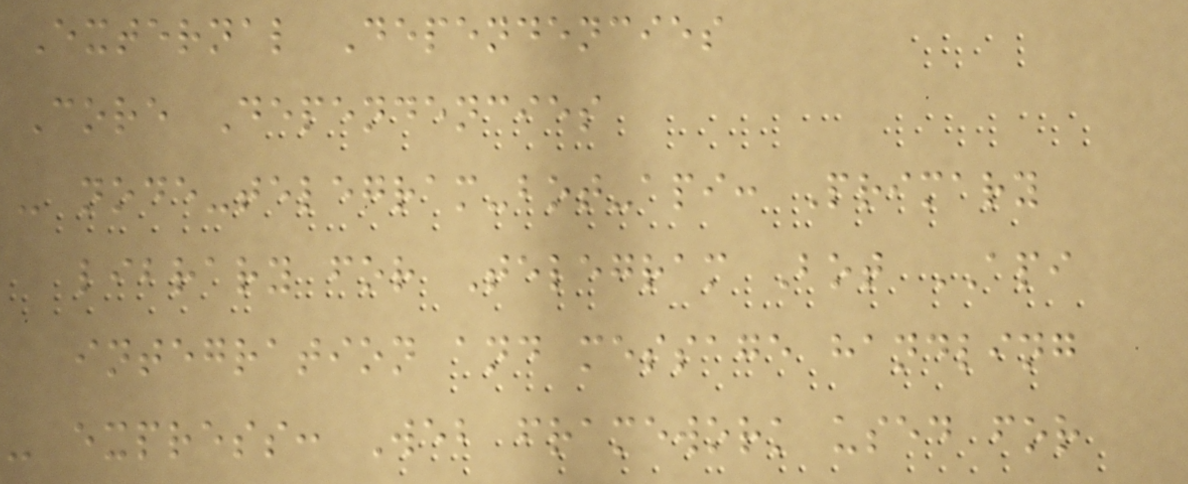External Dependencies
Core Dependencies
- node-telegram-bot-api: Primary
library for Telegram Bot API
integration and message handling
- express: Web framework used for
